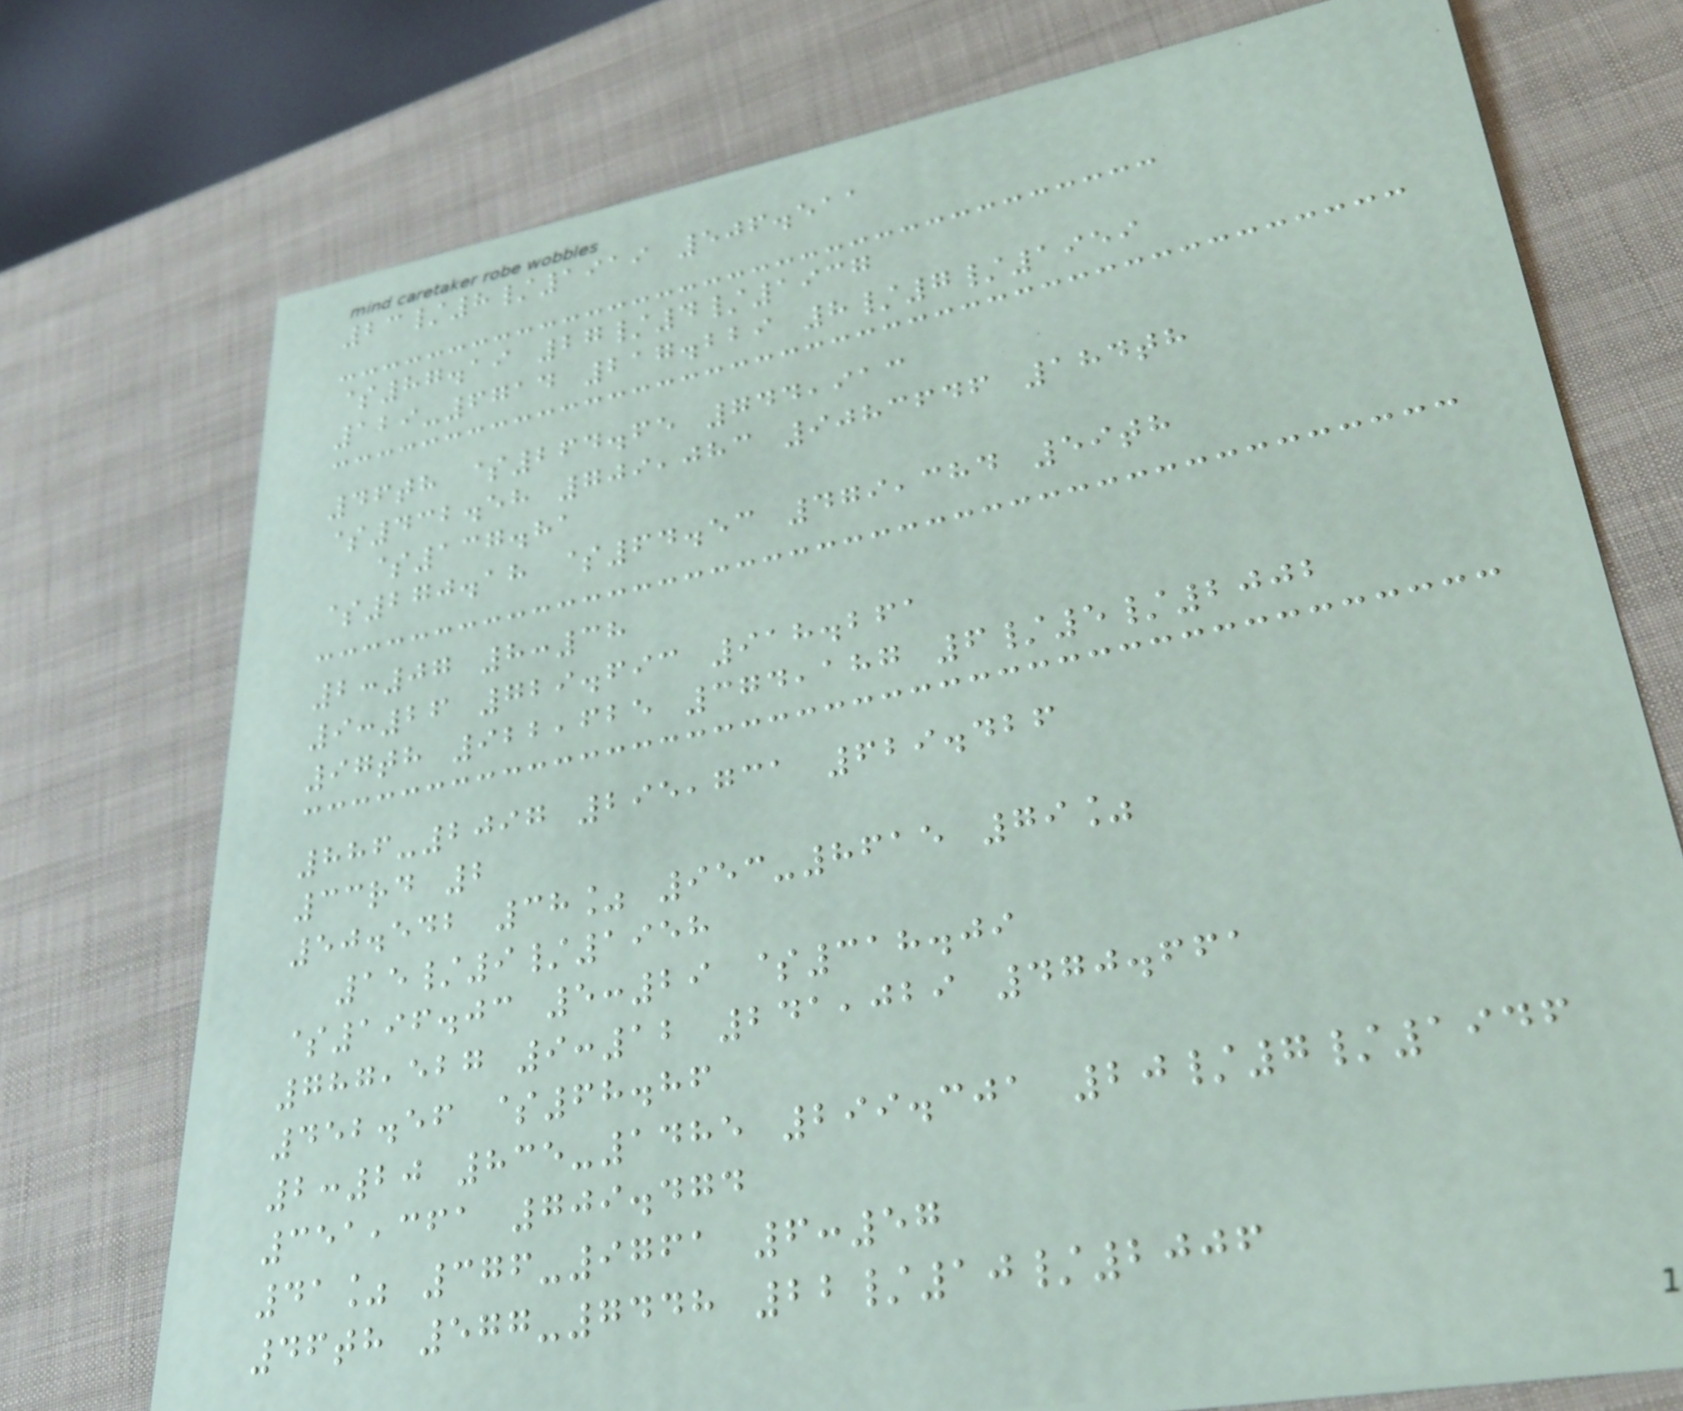23/8/1919 506.511
$87.19 27/4/1937
129-6714 217.229 8/7/1959
46th $264.65 744,913
$432.58 709,083 9083646 184th
$137.81
$270.18 $64.53 479,384 59th
2:07 8:38
9:26 729.693 918.261
97th 922,625 374,187 6/5/2002
886-2097 295,731 629.426
33rd 2
50.542 38% 953-8615 79%
15/9/1958
$196.03 5:29 $318.09
787,527 9:12 241,029 470.661
452.56 $68.86
2:20 835-1485 299.301 20/7/1946
351,361 709.474
41% 376-9761 6:57
46th 577-7448 22/10/2006
